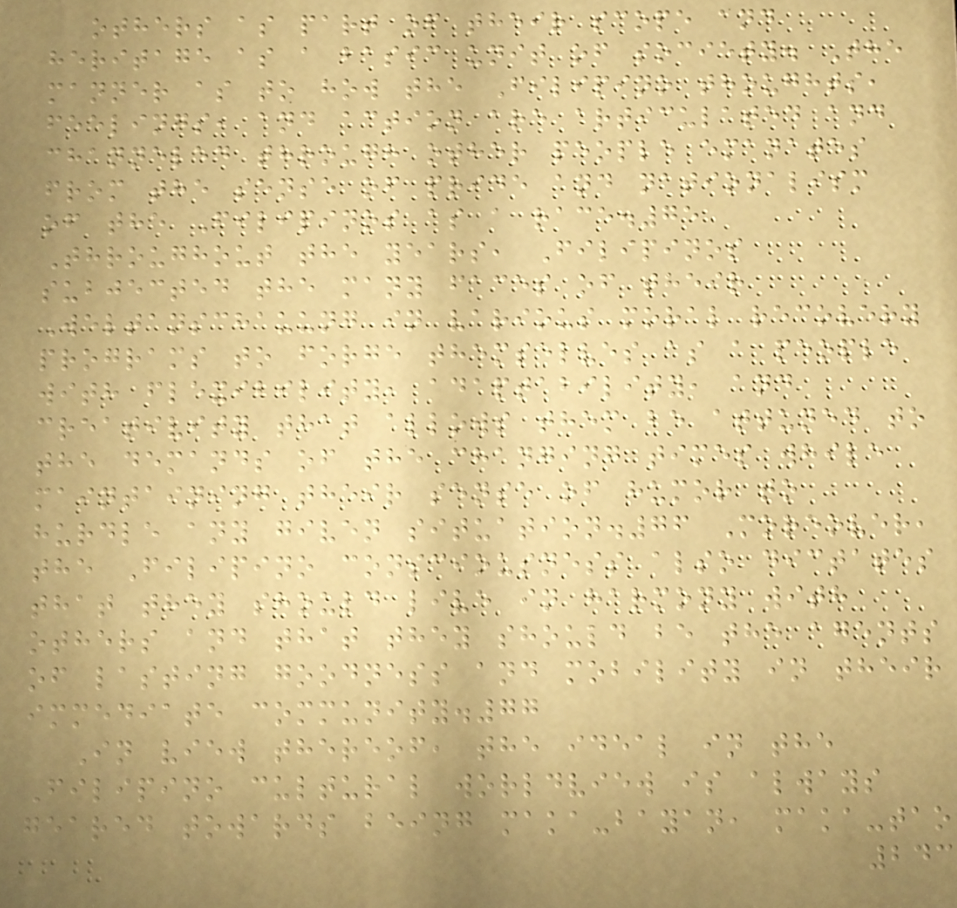others as part of their scope and
heritage as a basic unit of society. The
manner as to how the Filipino thoughts,
feelings, and action are articulated and
channeled through other people emanates
from the sense of pride and nationalism
of the Filipinos as a race.75
Throughout the years, Filipinos
subjected the many faces of their
Weltanschauung in various moral recovery
programs to forge themselves as a people
with flexibility, adaptability, and
creativity that allows them be attuned to
the demands of the changing times while
maintaining their sense of humor to
hurdle any given situation.76 Moreover,
the Filipino consciousness also dictates
that they should live in harmony with
others and that they should be the agents
of lasting goodness and mobility in their
immediate community.77
In view thereof, the ideal in the
Filipino cultural worldview is always
geared towards being maka-bayan, maka-tao
243
